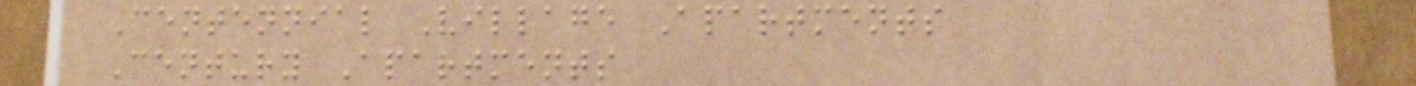Centennial Village Apartments
Century Apartments
